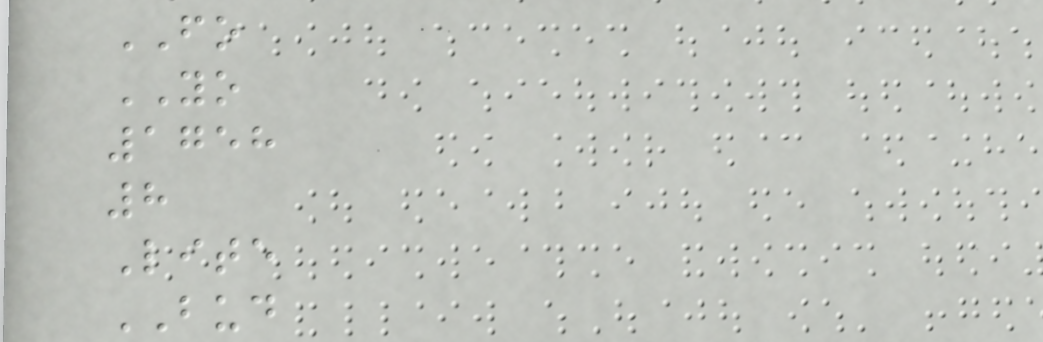FO
YO
1758
8
Lite
BUD
